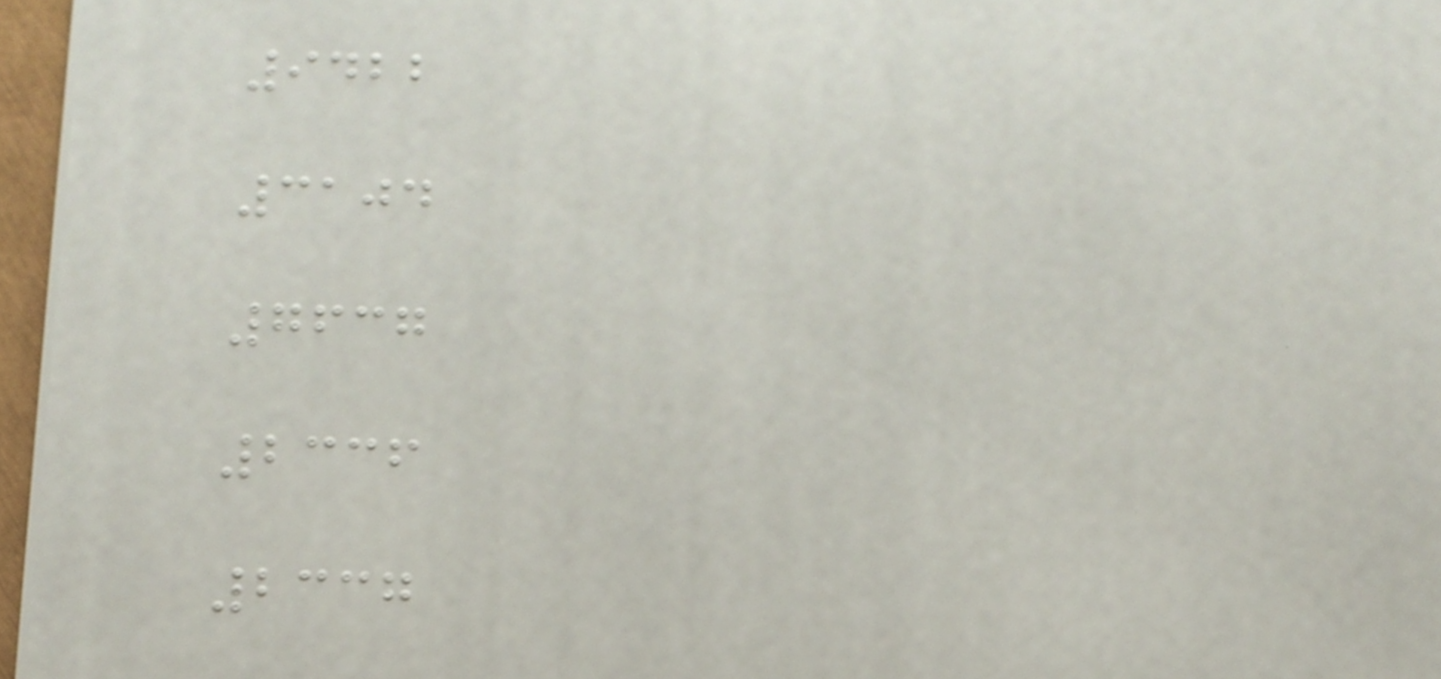9422
3104
7637
2336
2337
